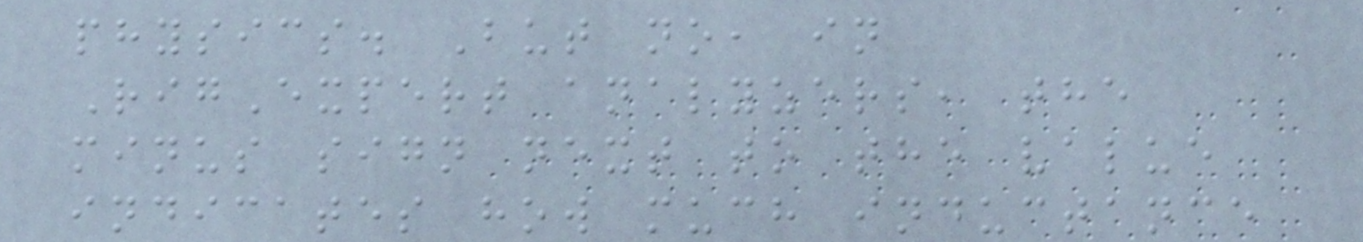physics. But no, in
RigExpert analyzers, the
minus sign next to the value
indicates how much inductance
